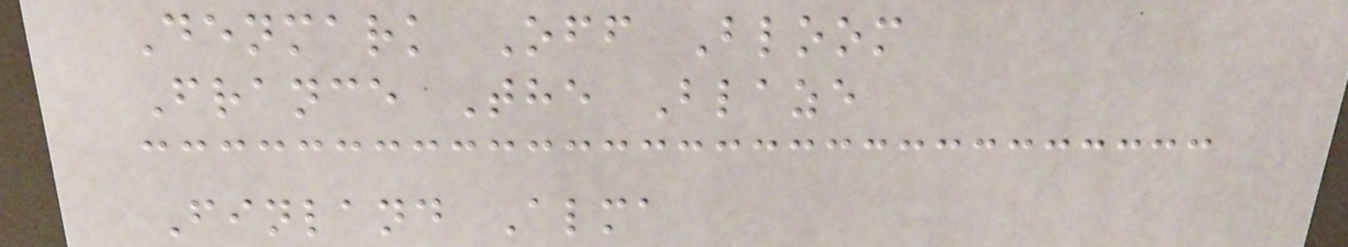Denmark Off Bloom
France The Blaze
Finland Alma
